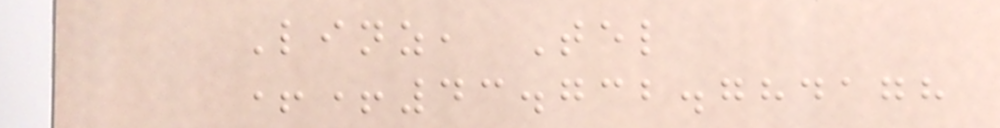Linz, Tel
++43.732.784178
